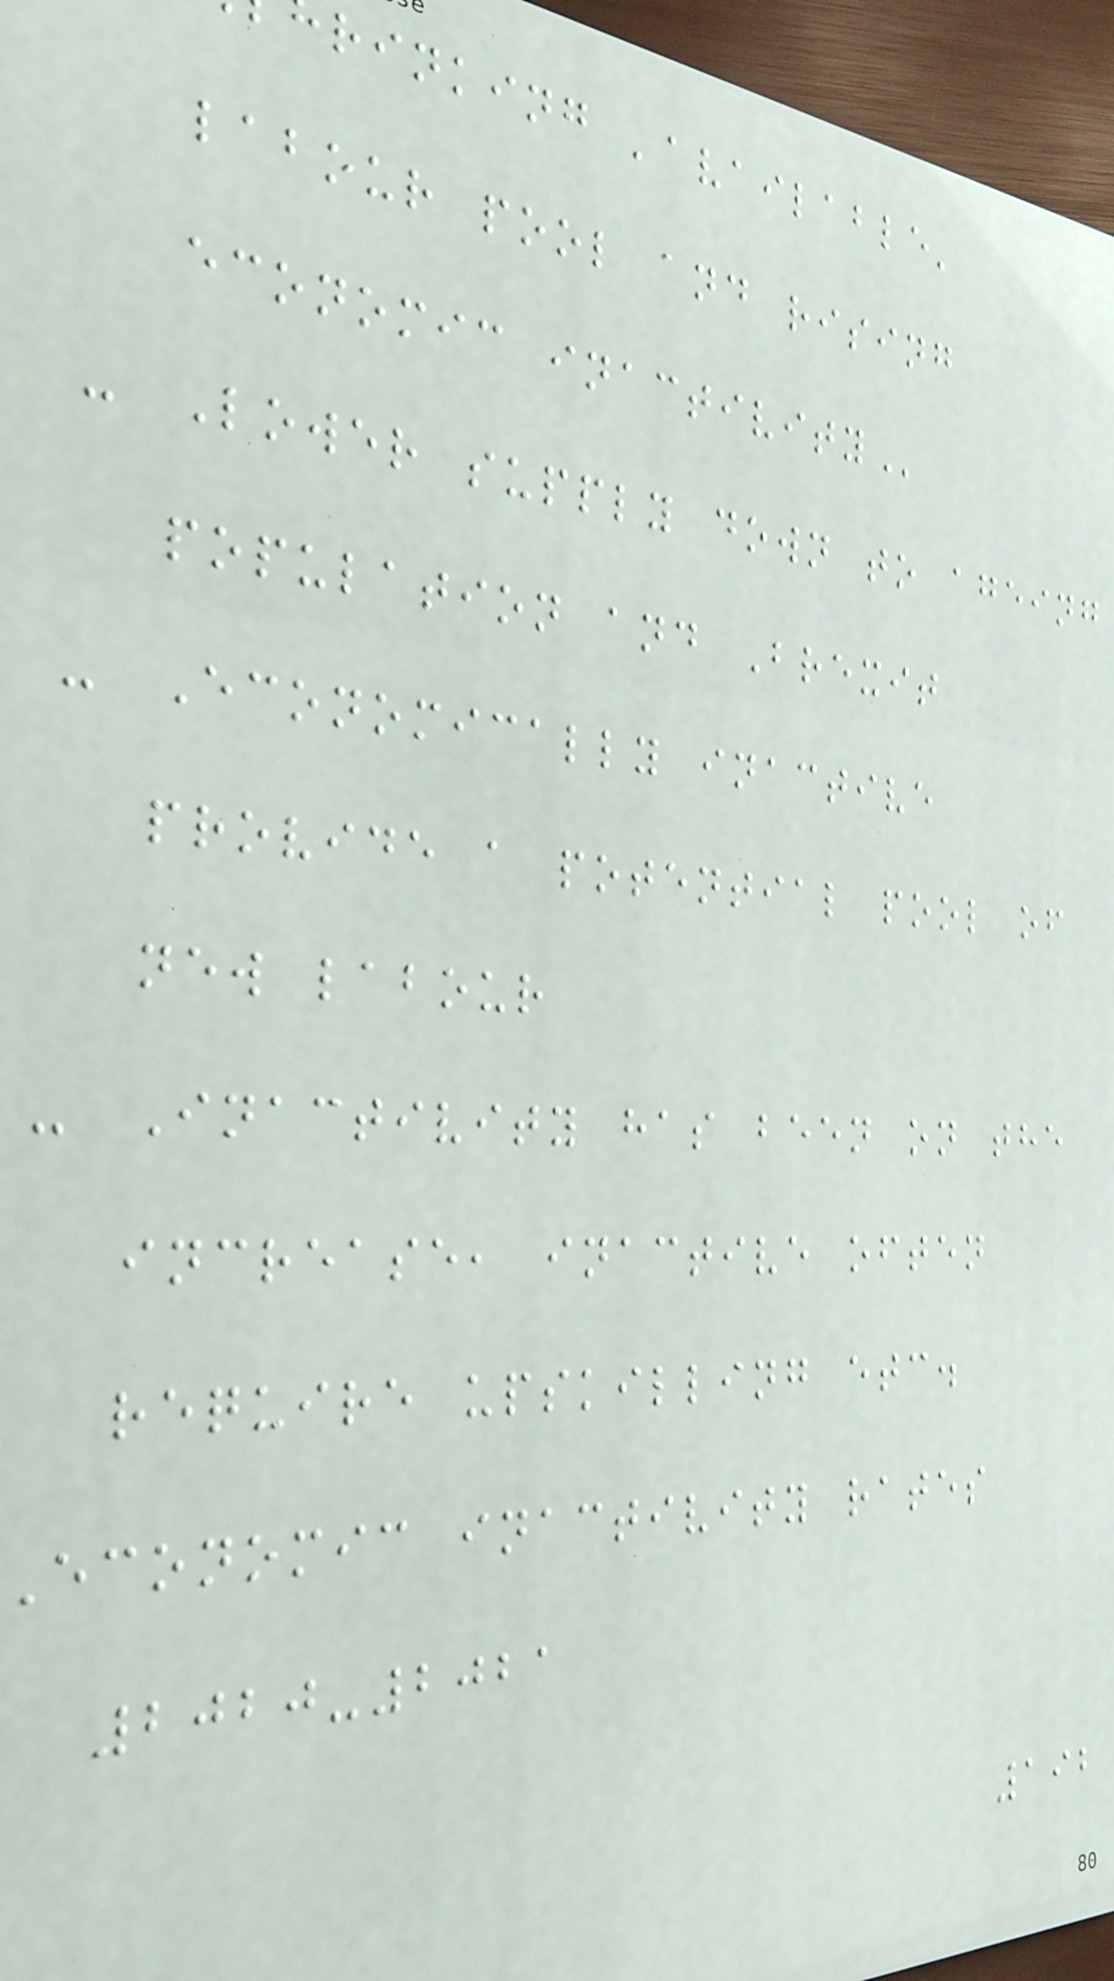rinking 'available'
labour pool and rising
economic
- Lower supply down to ageing
population and Brexit
- Economically inactive
provide a potential pool of
new labour
- Inactivity has been on the
increase, inactive often
require upskilling etc.
economic inactivity rates
2020-2021
192
